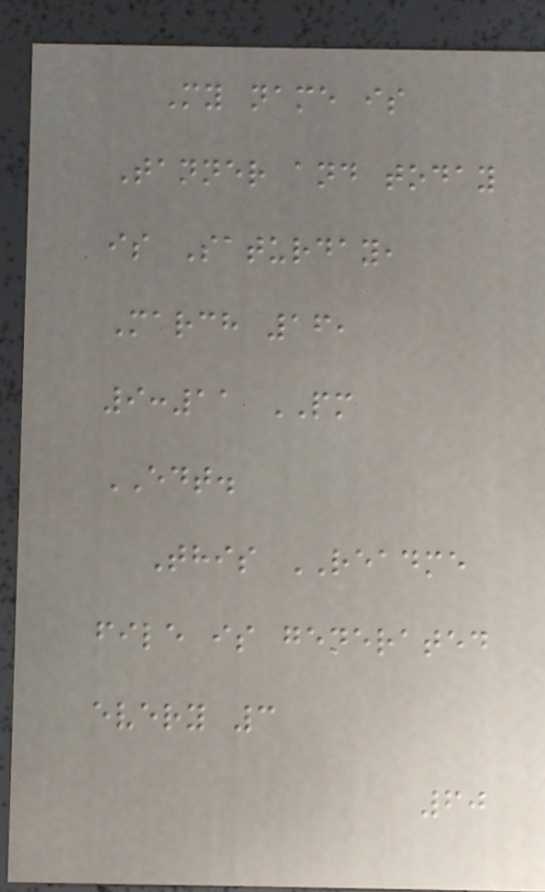My name is
Tanner and today
is Saturday,
March 16,
9:11 PM
EDT.
This README
file is generated
every 3
60
